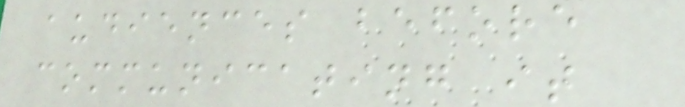audiences before
communicating it
